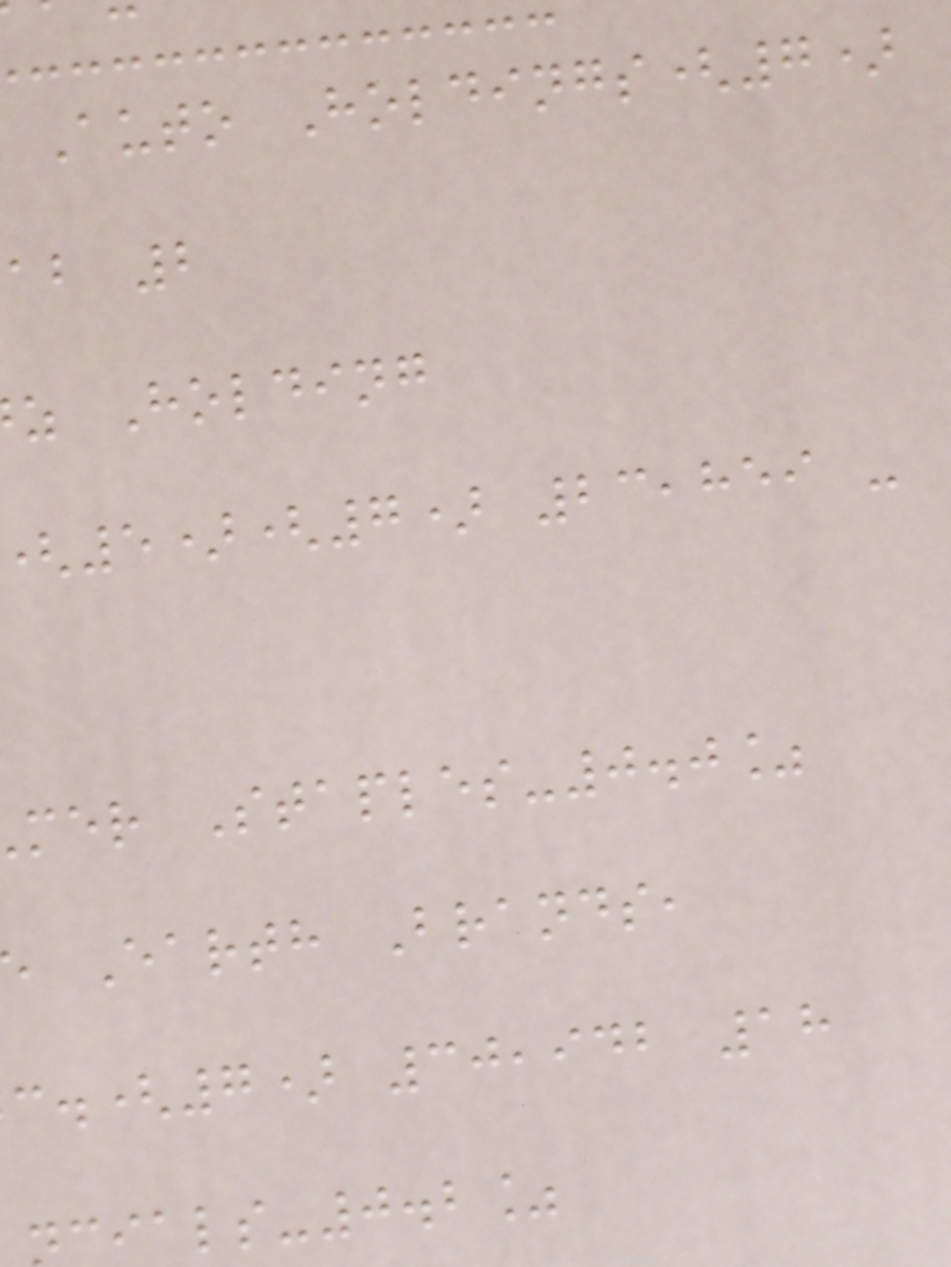Auto Holdings(7)
ab 2
z Holding
5)(7) 23,859 -
mer Staples-0.0%
Earth Brands,
c.(7) 30,942 18
ials-0.2%
